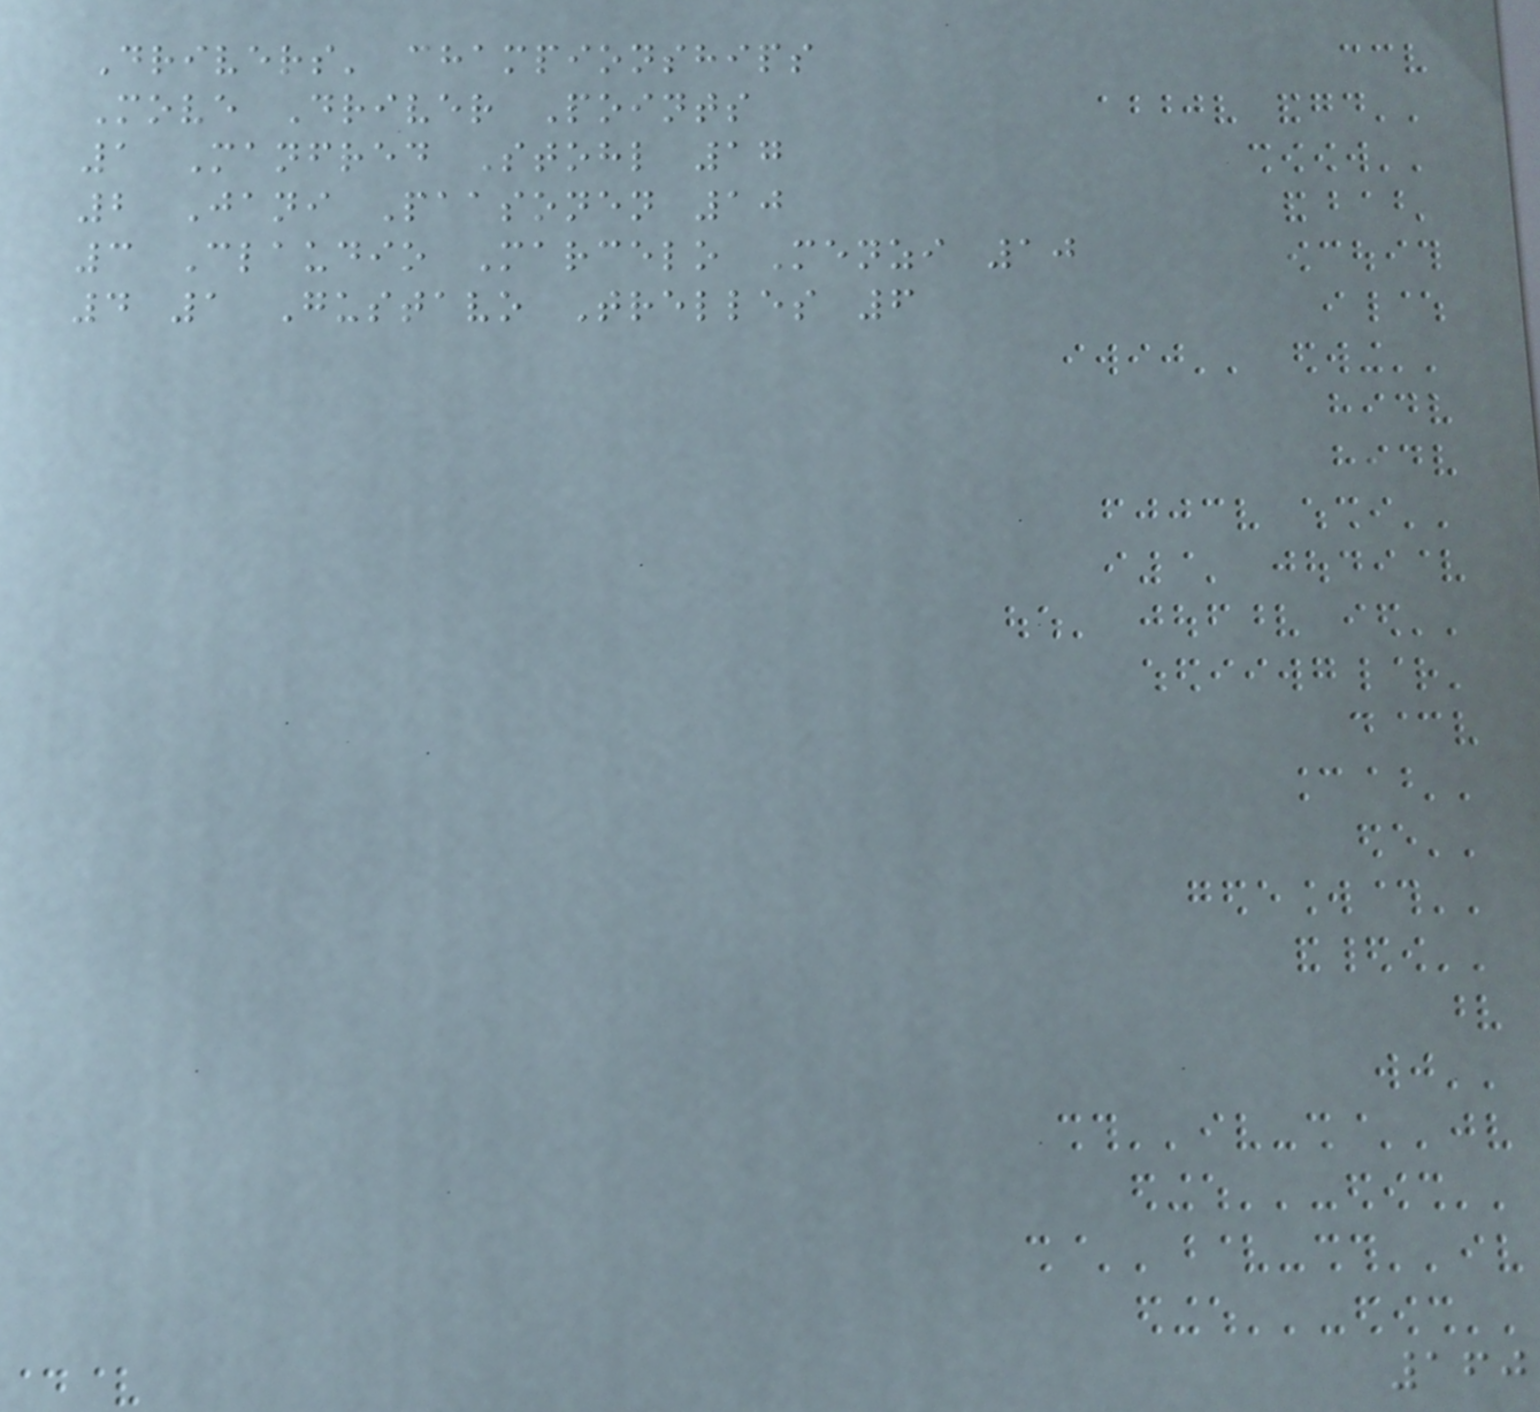Drivers' championships
Move Driver Points
1 Manfred Stohl 17
2 Jani Paasonen 10
3 Claudio Marcelo Menzi 10
4 1 Gustavo Trelles 6
160
